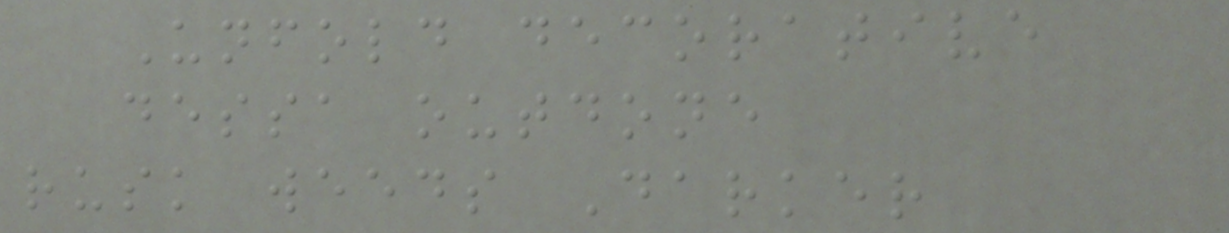Unfold decorative
dessa outdone
rusk weeds Darker
